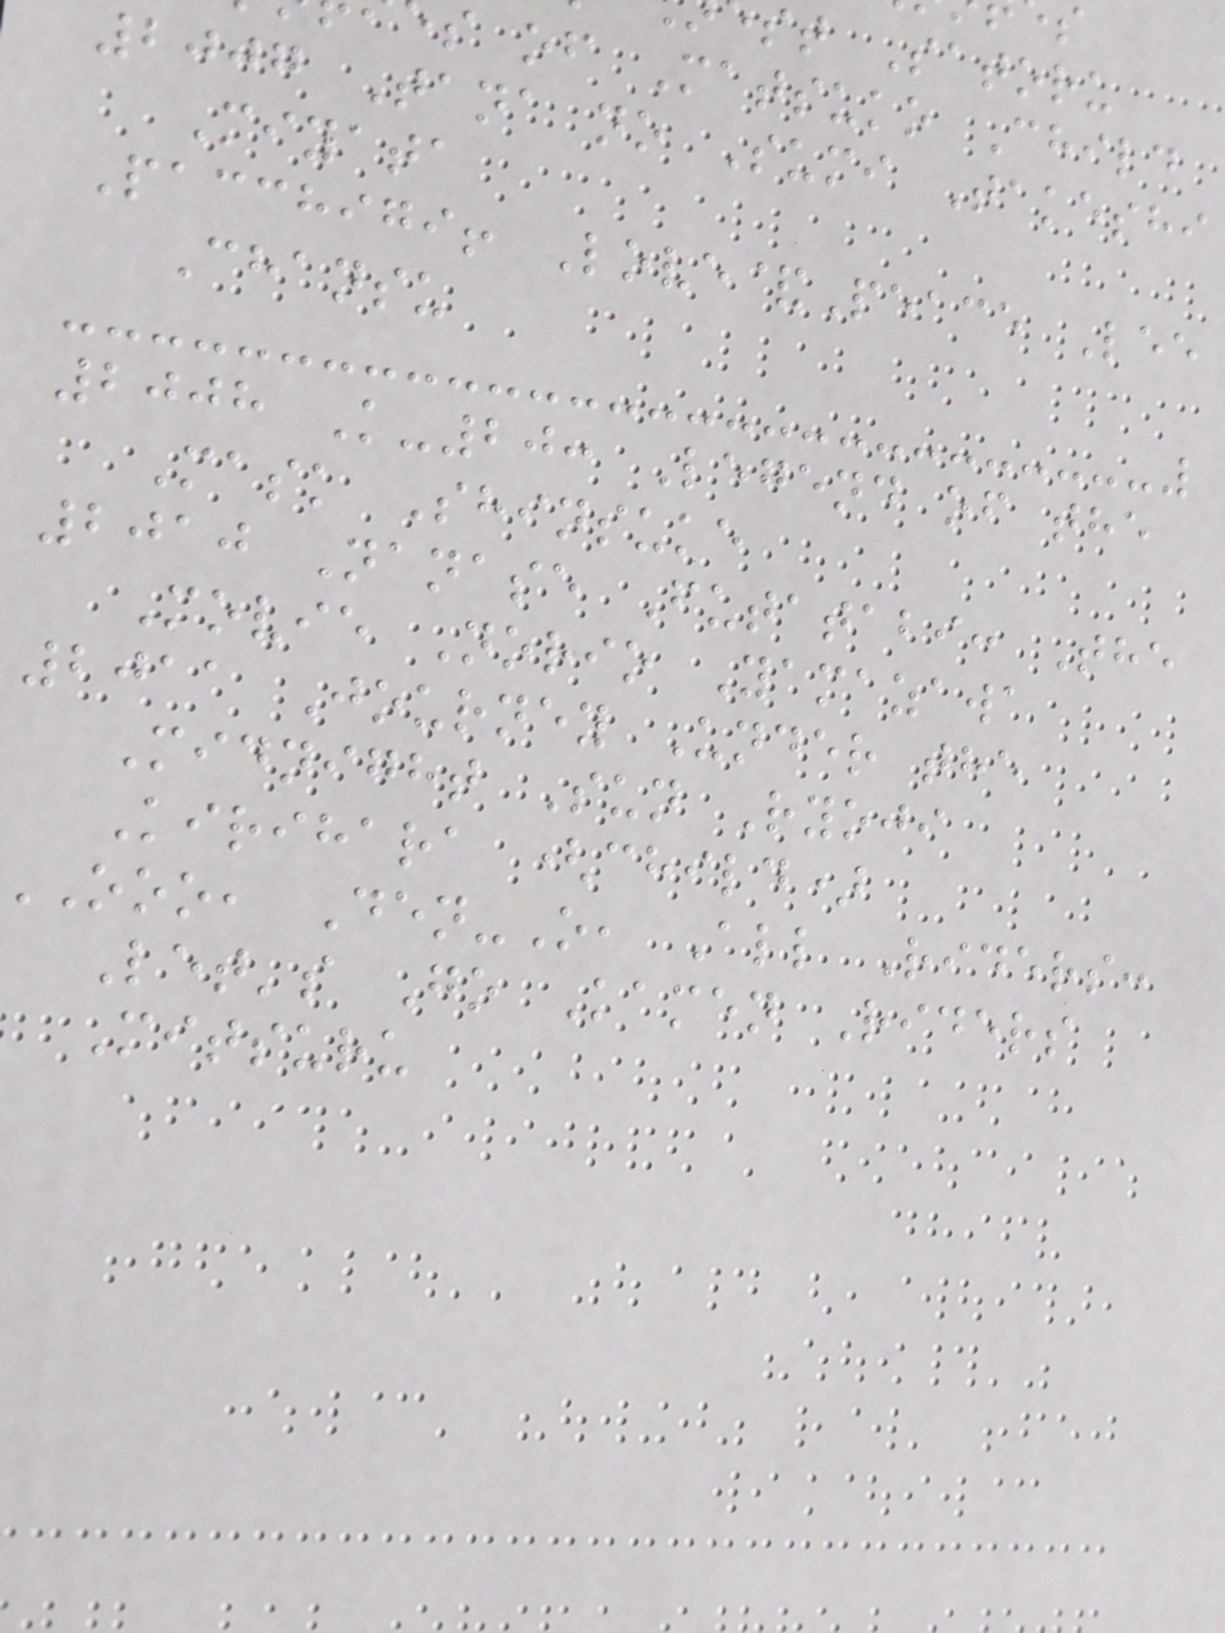st Satoru
s of Matsuko Child
2007 Tana no Sumi Takeshi
Miyata
Pacchigi! Love&Peace Lee
Chansu
2008 K-20: Legend of the
Mask Shinsuke
2010 Nanase Futatabi: The
Movie Norio Yamazawa
2011 Journey Under the
Midnight Sun Ryoji
Kirihara (child)
ooo, Den-O, All Riders:
Let's Go Kamen Riders
Mitsuru
